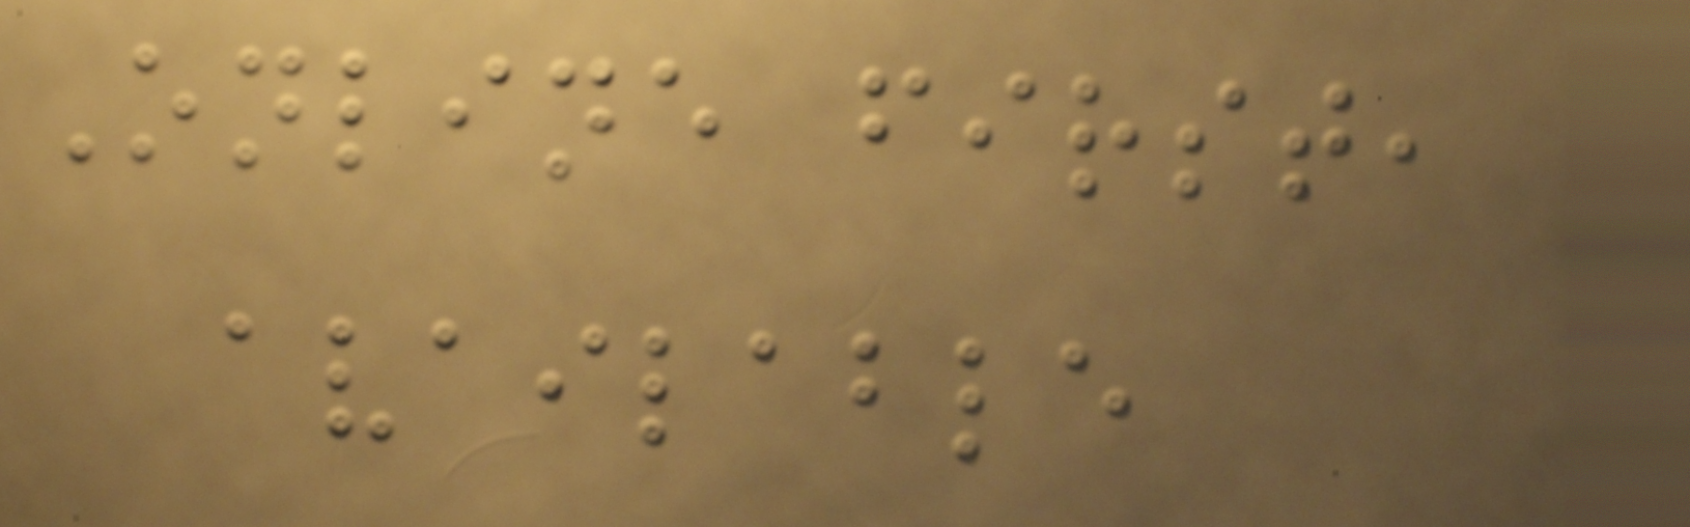Online first,
available
